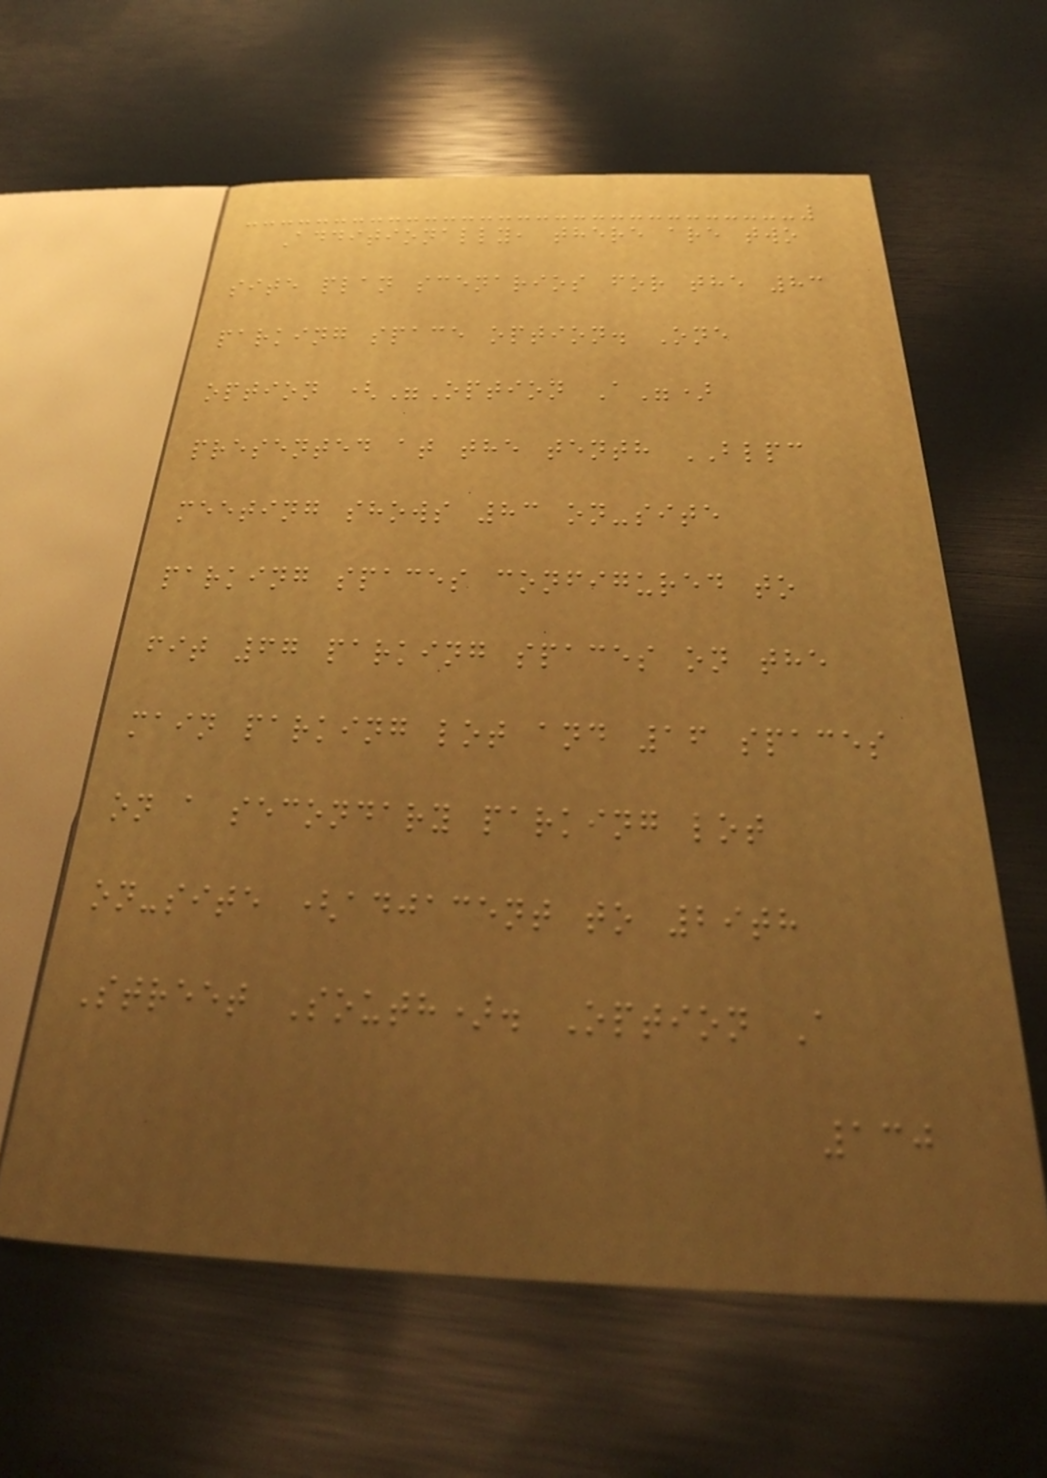Additionally, there are two
site plan scenarios for the 83
parking space option. One
option ("Option A")
presented at the tenth BLPC
meeting shows 83 on-site
parking spaces configured to
fit 67 parking spaces on the
main parking lot and 16 spaces
on a secondary parking lot
on-site (adjacent to 29th
Street South). Option A
130
